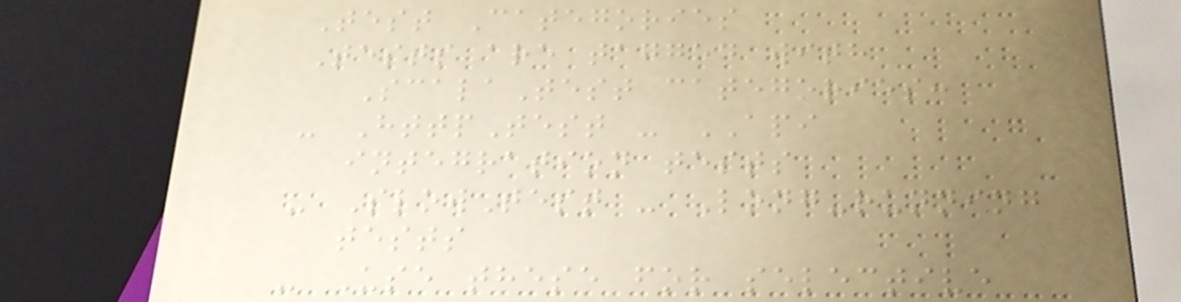Test Categories
Tests are tagged with
ScalaTest categories:
- HttpTest - API
integration tests
- SlowTest - Long-running
tests
- Use these for selective
